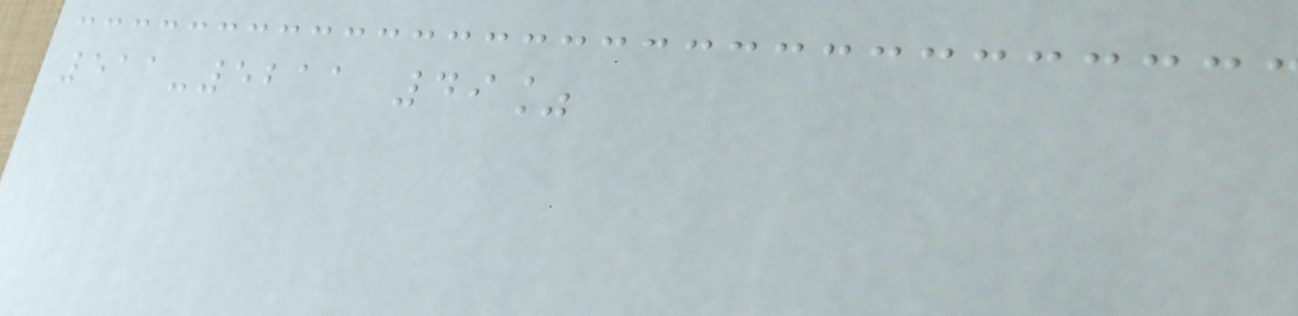511-5211 49%
